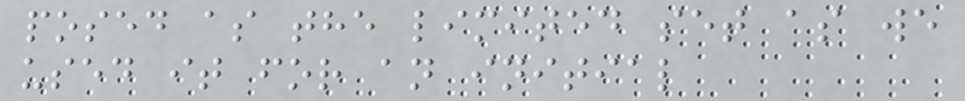posed as the limited set as we
used it for an initial
